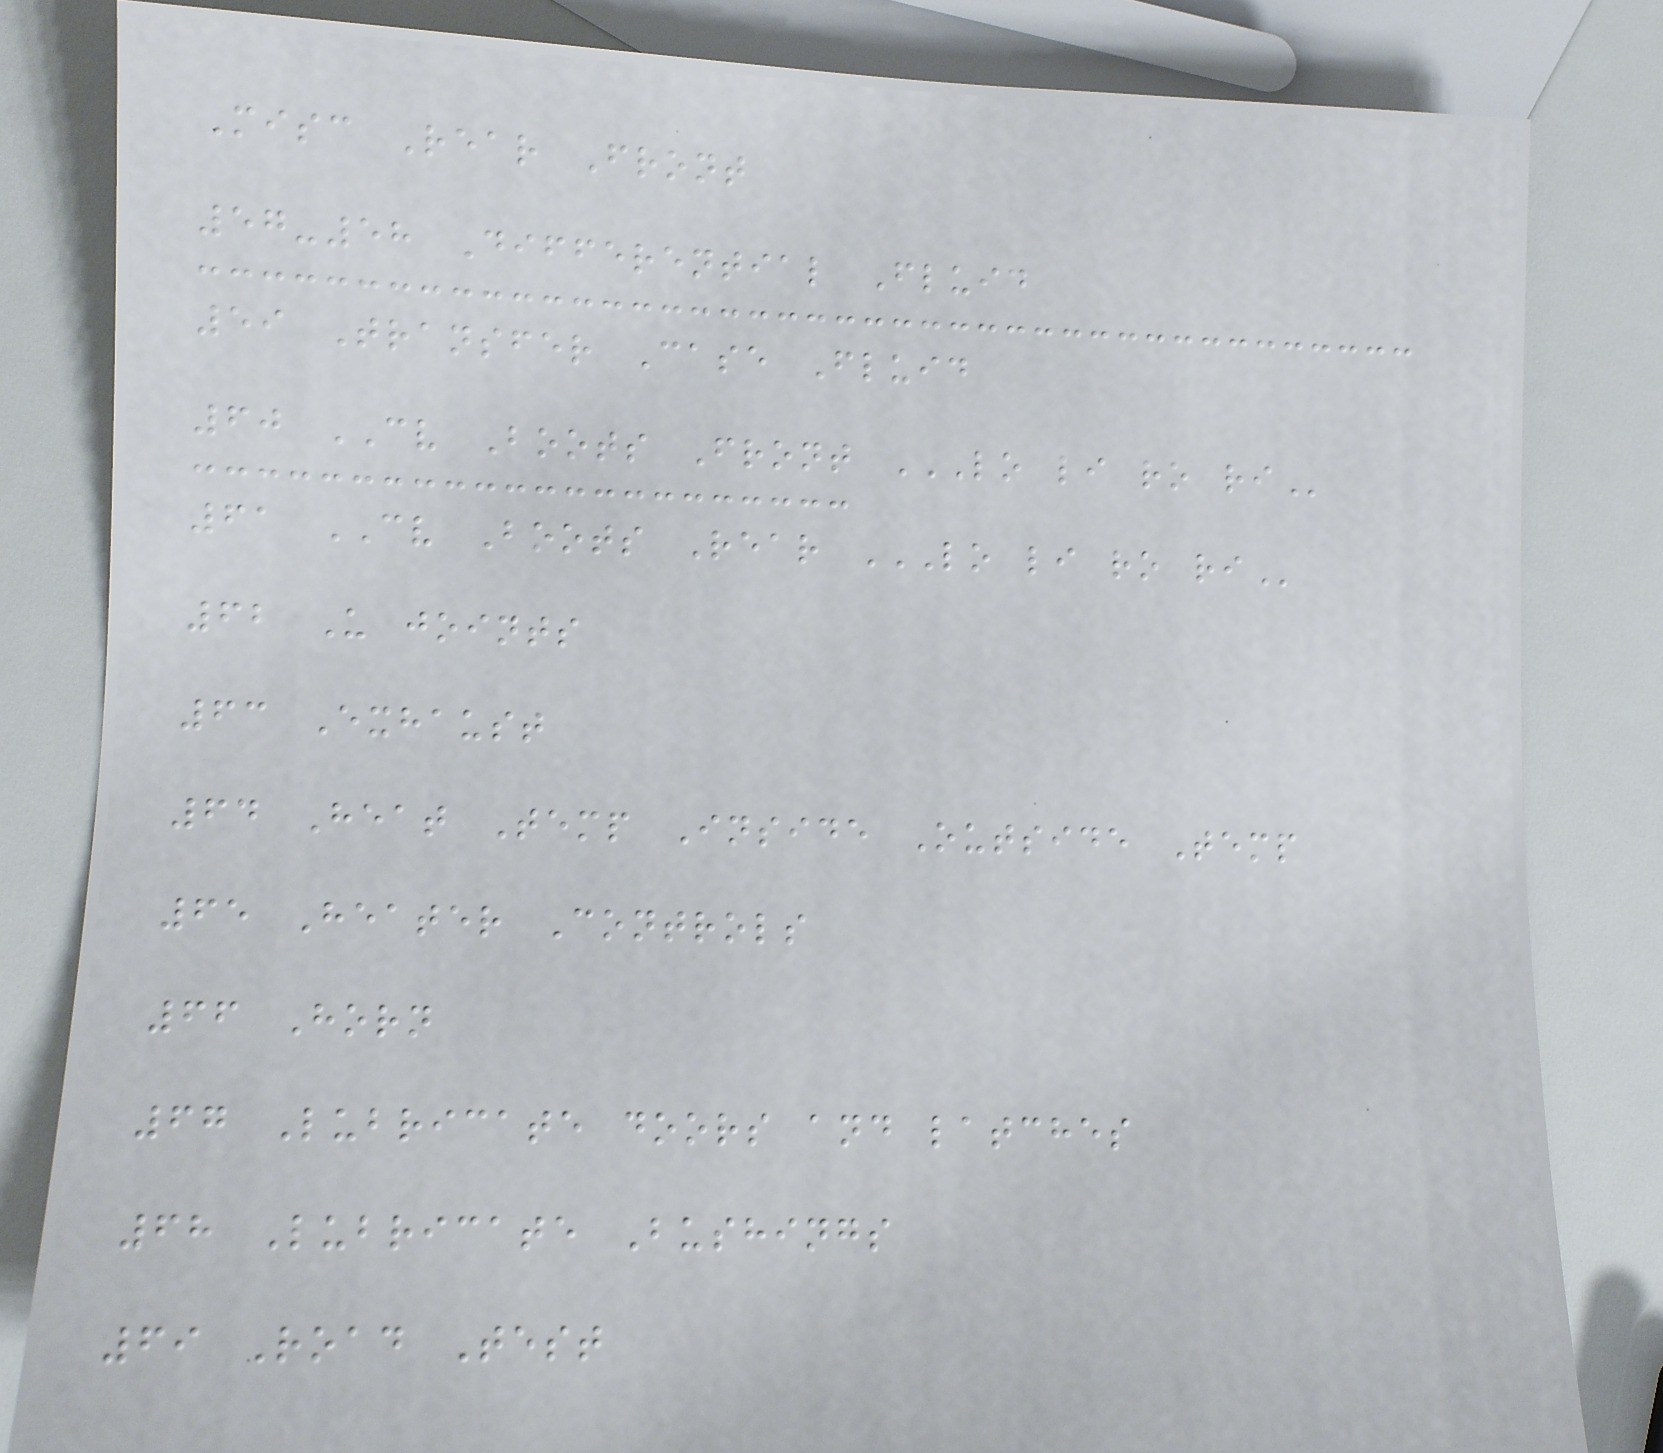Misc Rear Front
57-58 Differential Fluid
59 Transfer Case Fluid
60 CV Boots Front LO LI RO RI
61 CV Boots Rear LO LI RO RI
62 U joints
63 Exhaust
64 Heat Temp Inside Outside Temp
65 Heater Controls
66 Horn
67 Lubricate doors and latches
68 Lubricate Bushings
69 Road Test
